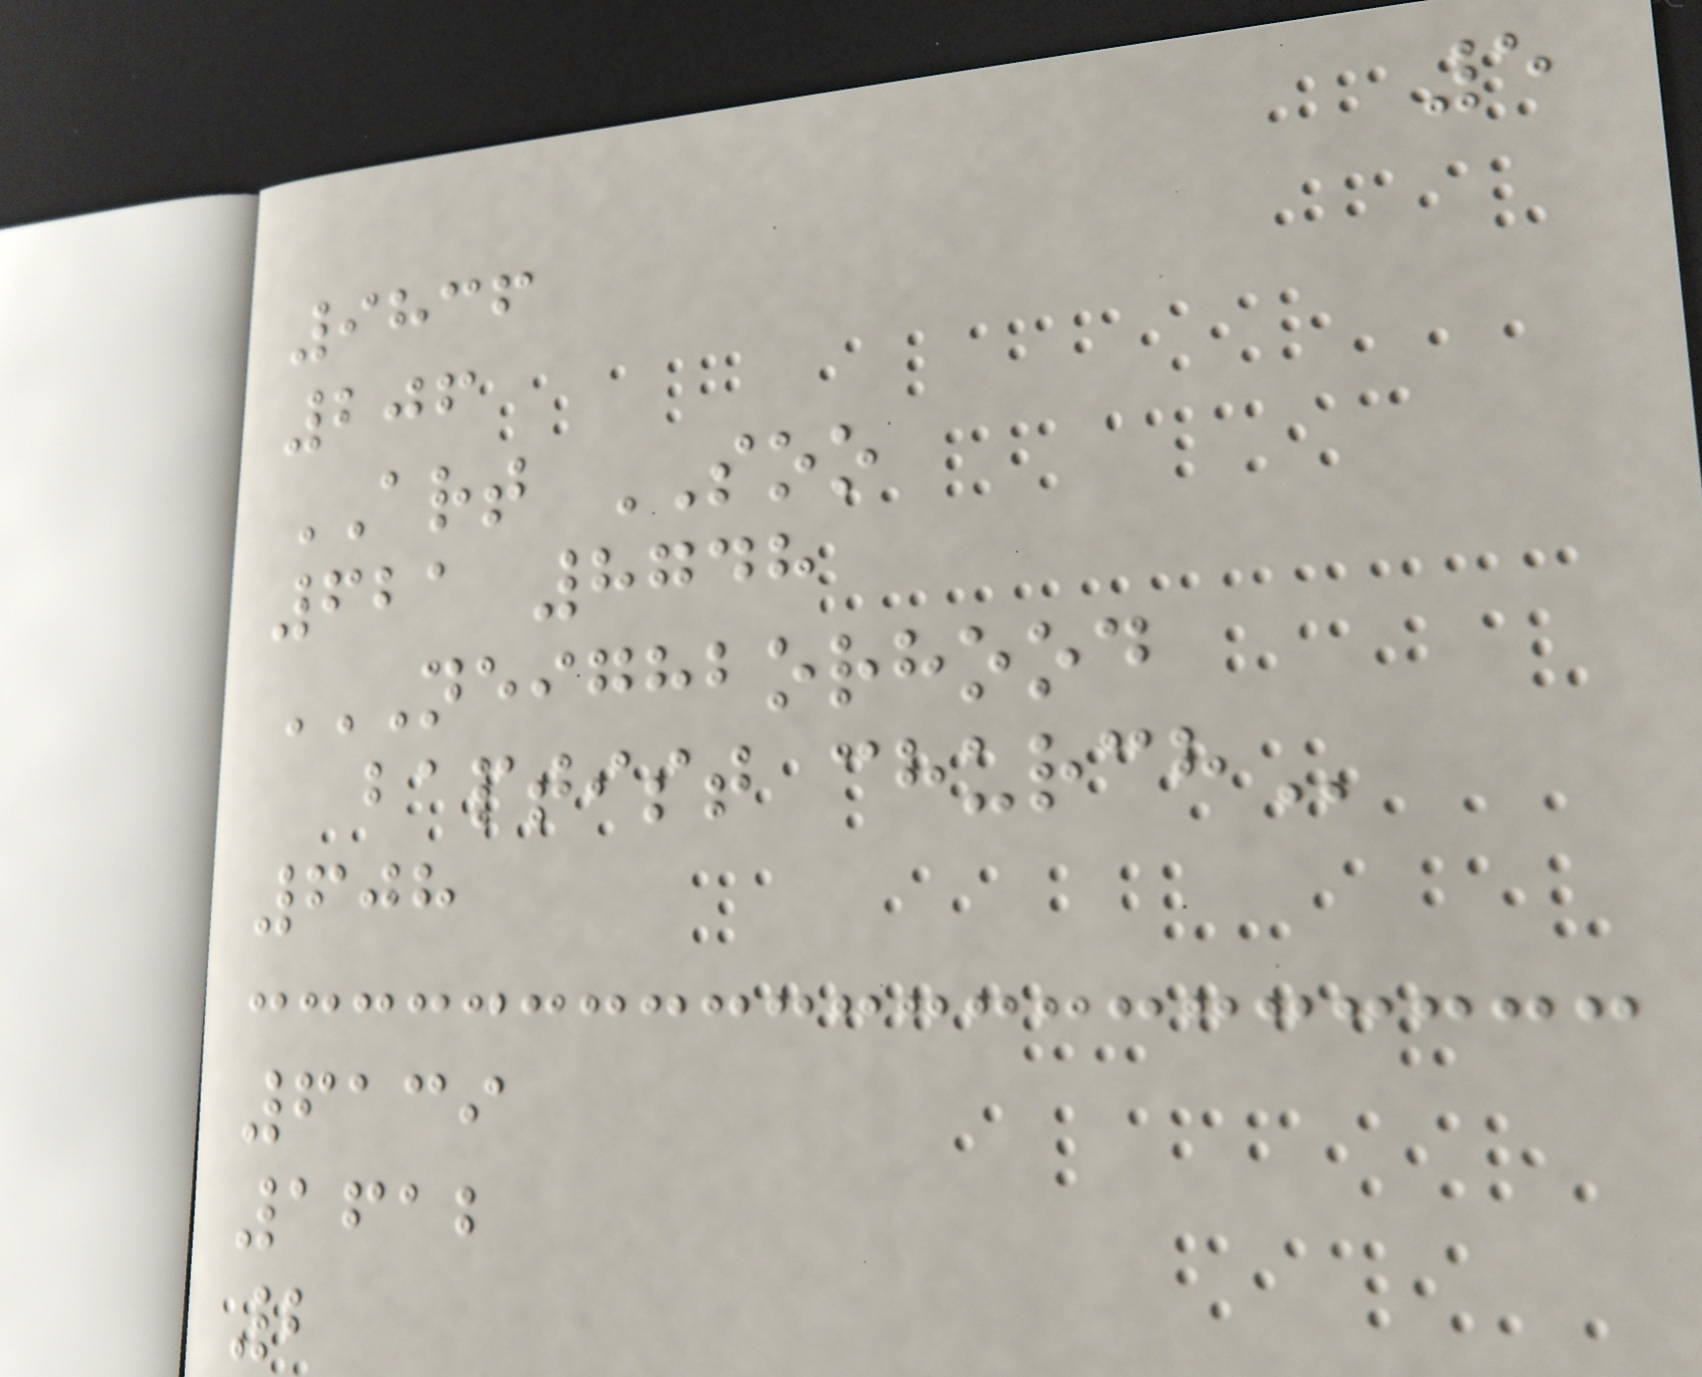5
9836
206
ART SOO
621 8748
NEIGHBORHOOD
BAPTIST CHURCH
608
6139
1612
2
